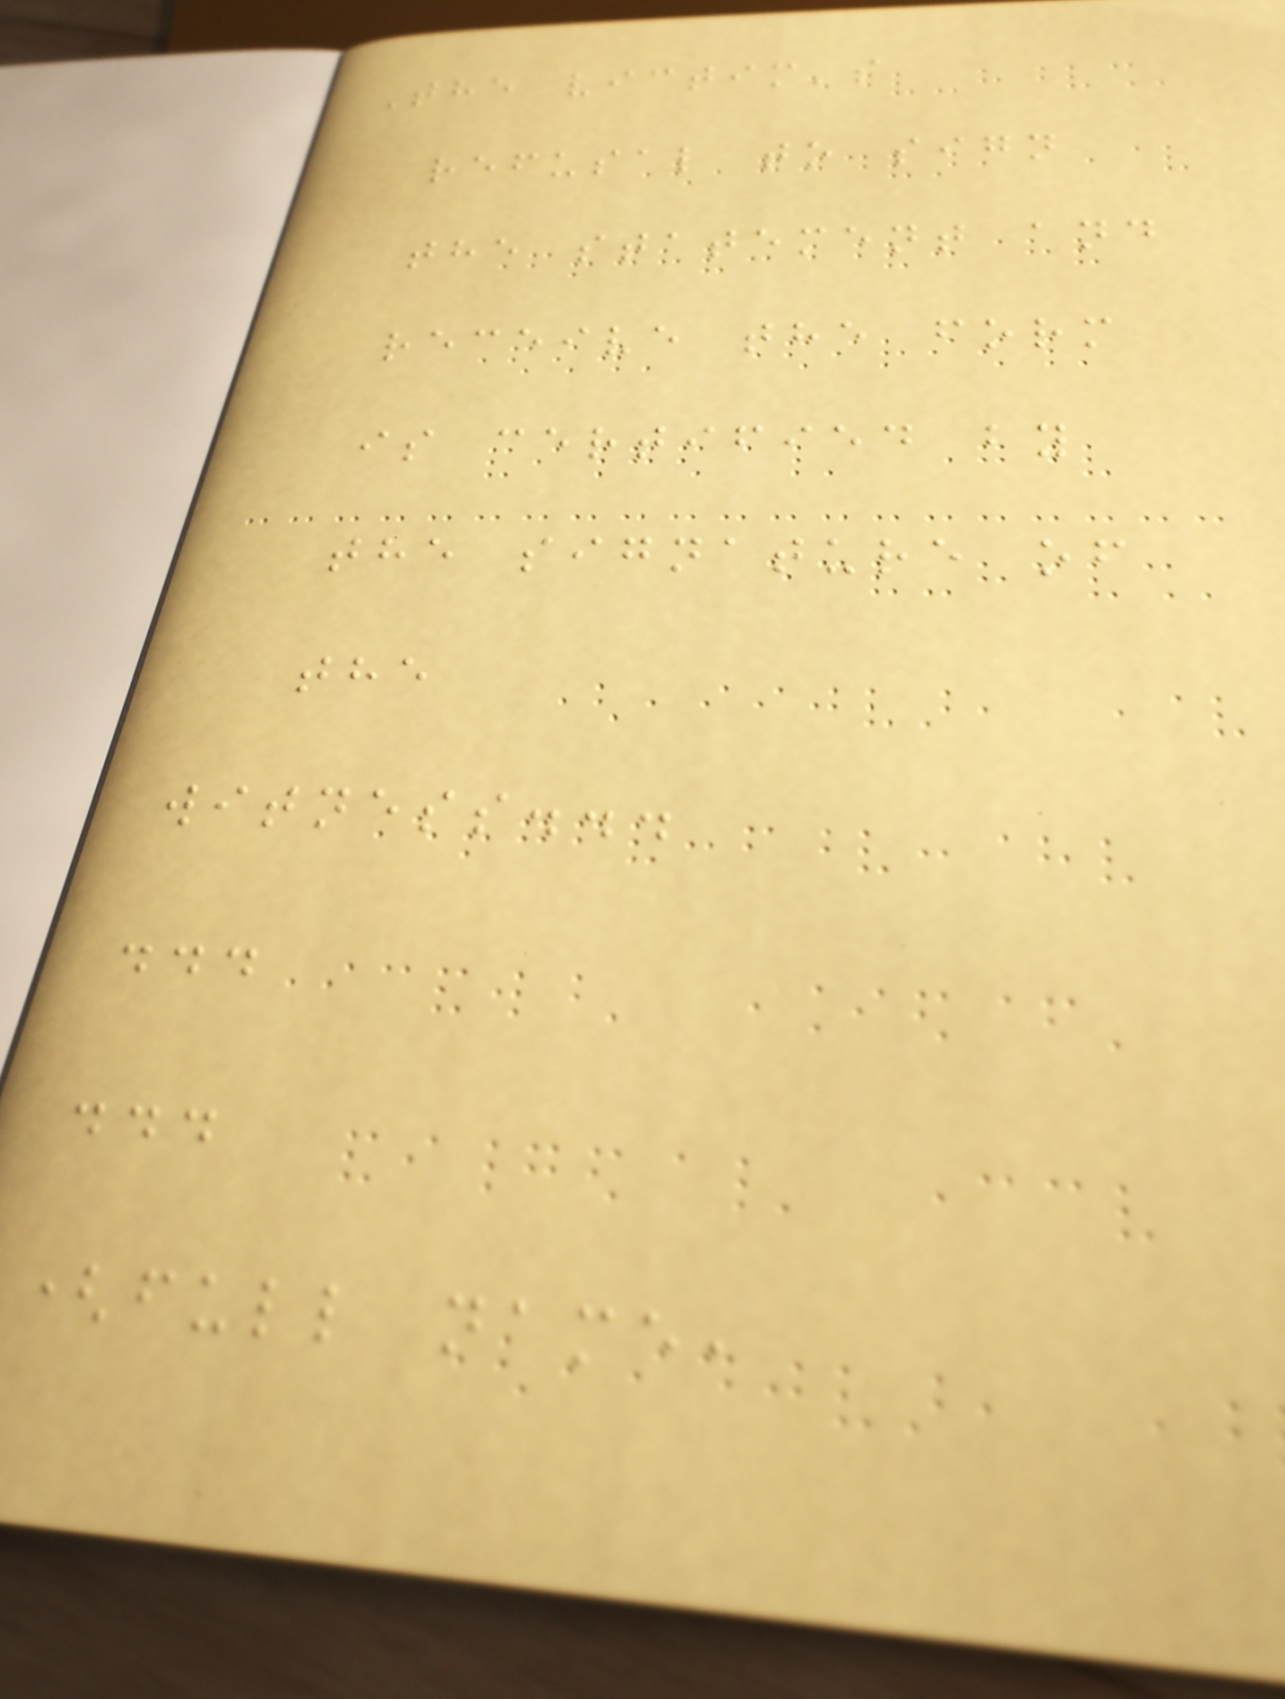The victim's
refusal to sign
the statement and
receive the form
is certified by
the signature of
the
witness...
...
...
(full name,
